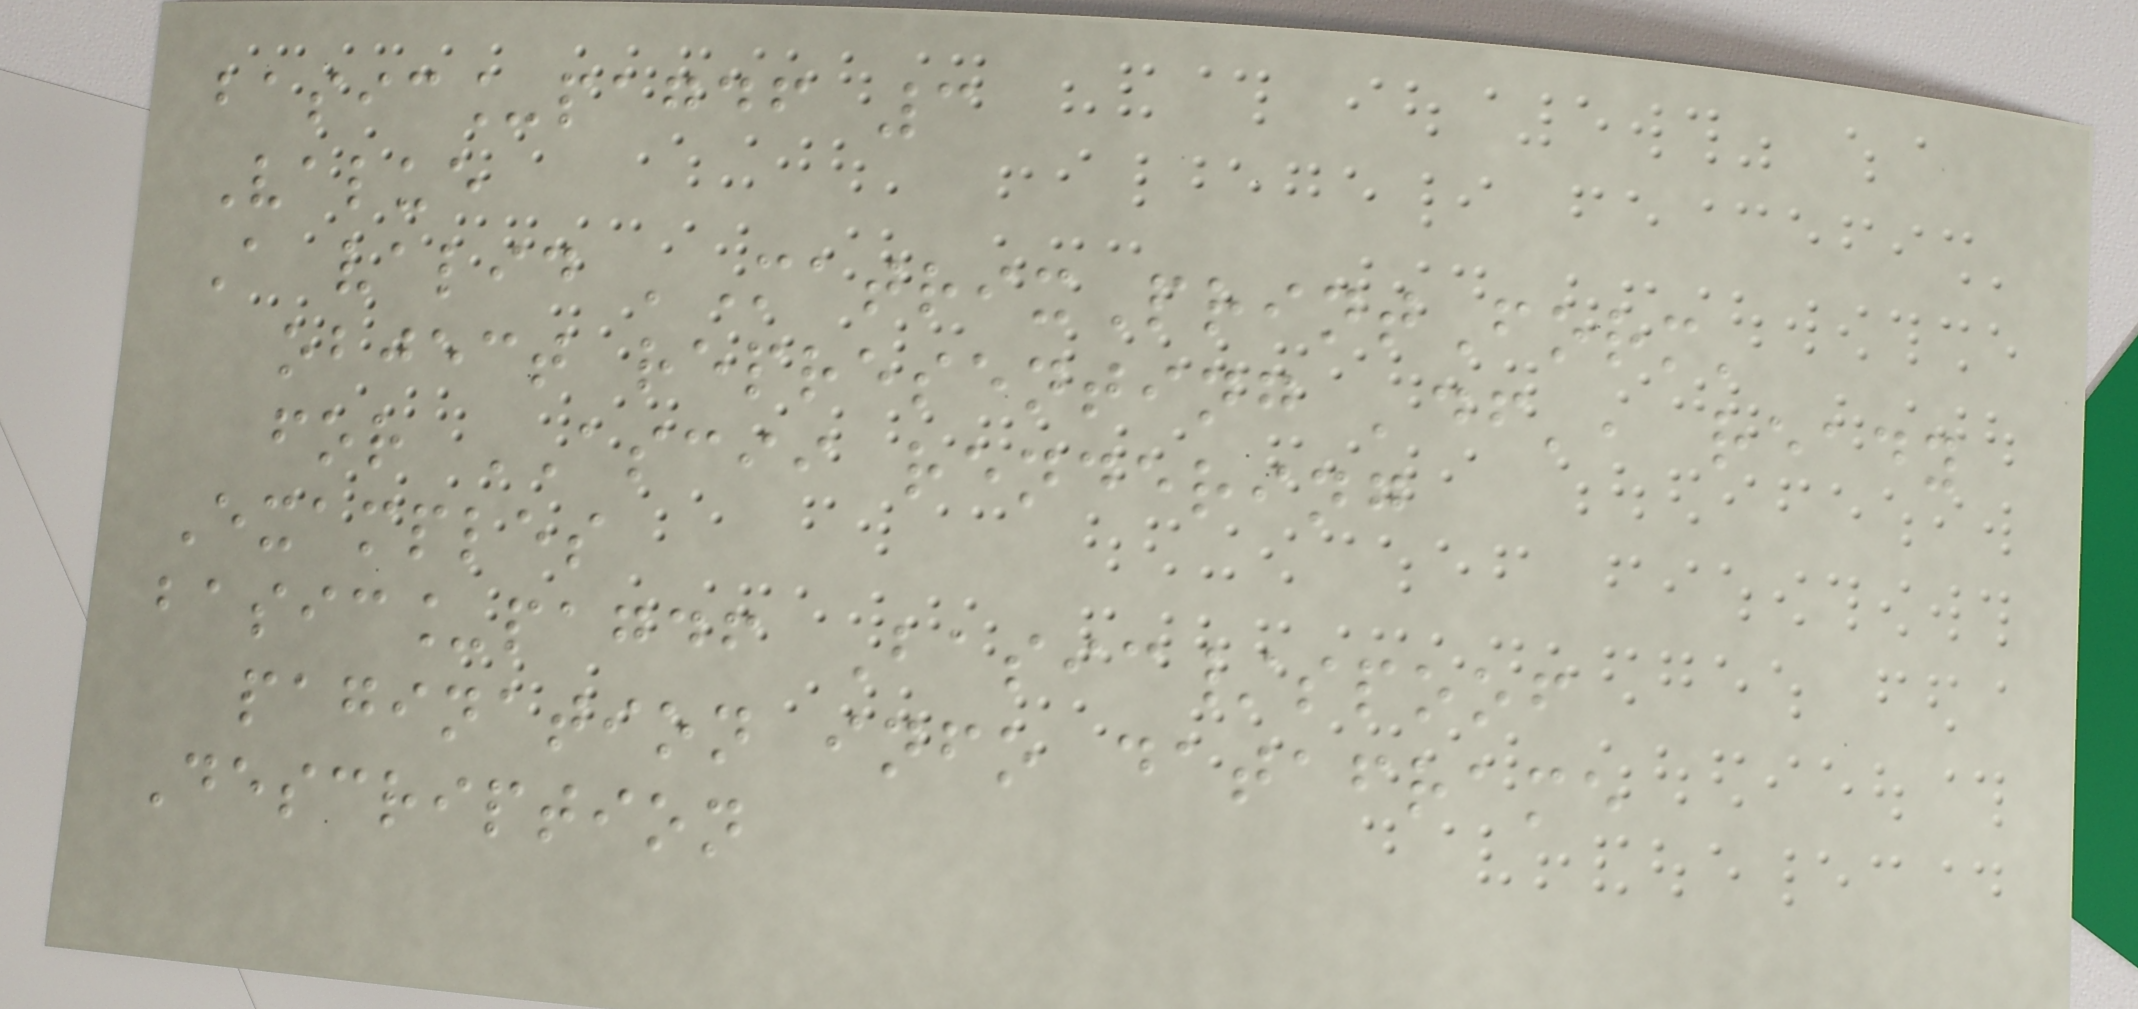basic_pagdf 3
Value
A valid 'MatrixPrintForm'
object representing 'df', ready
for ASCII rendering
Examples
basic_pagdf Basic/spoof
pagination info dataframe
Description
